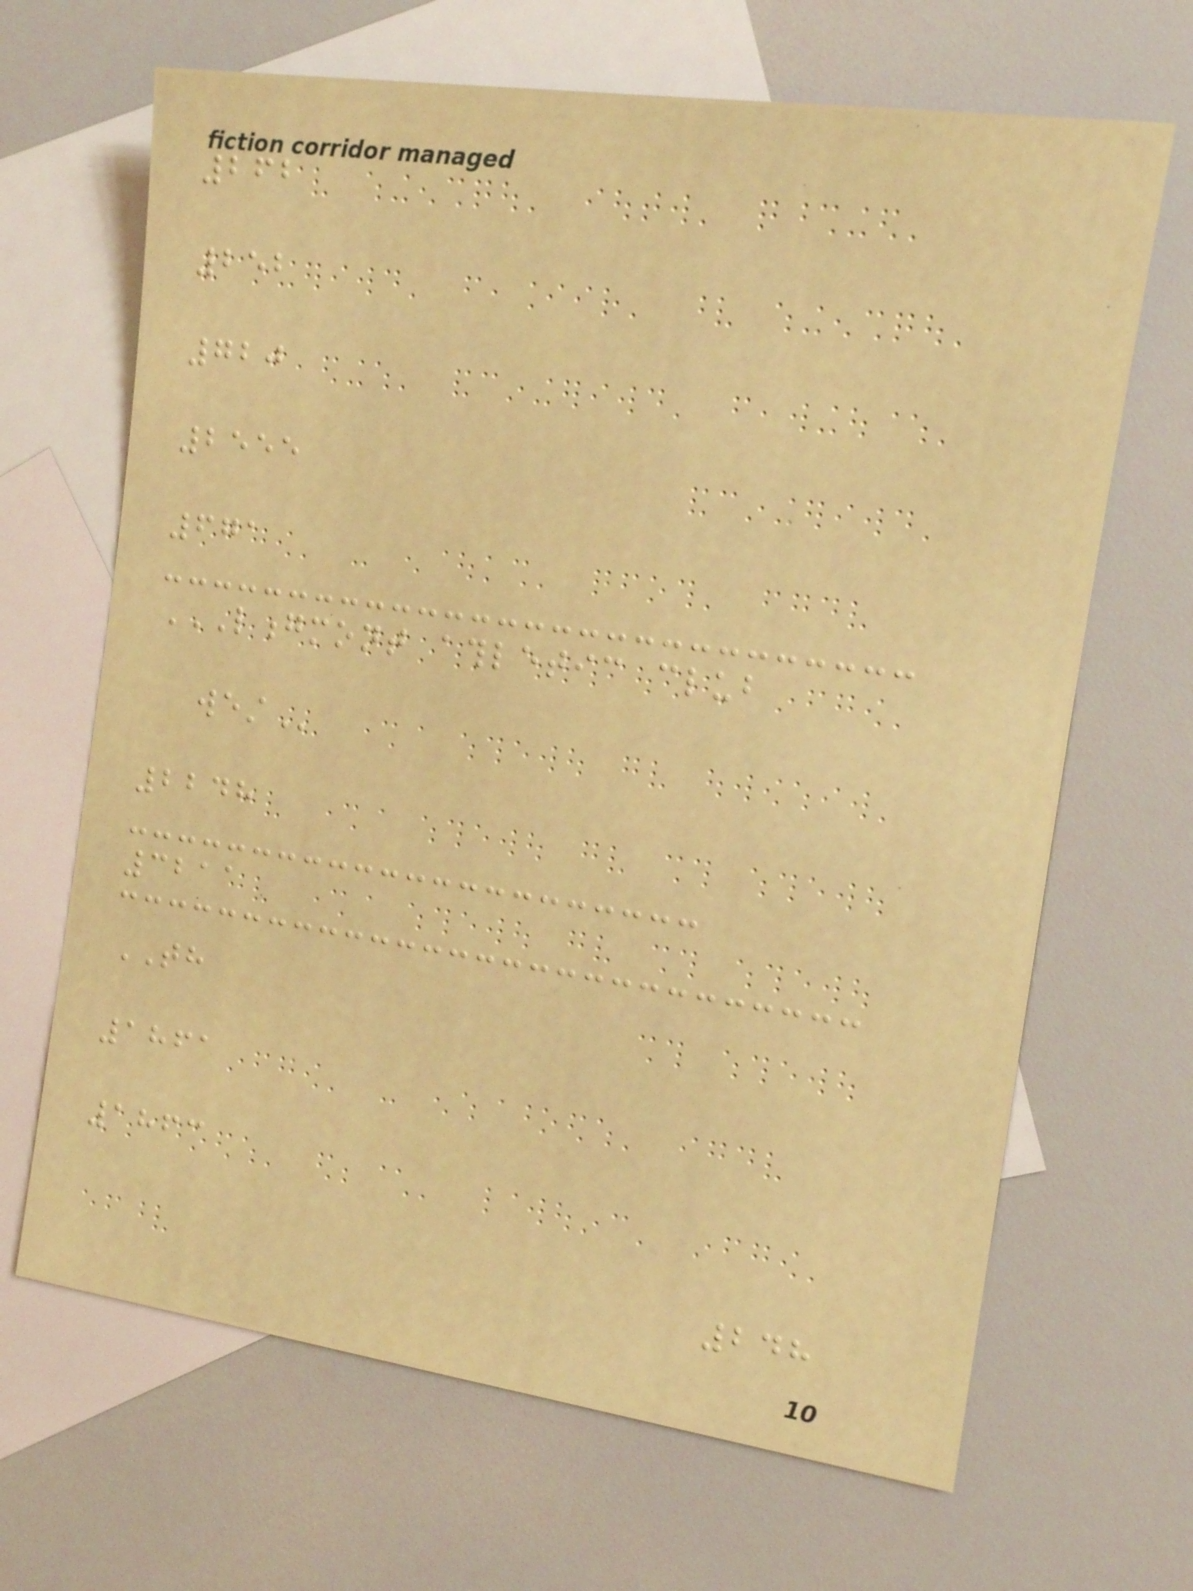262
252
720
2555
671
LONGMONT ATHLETIC CLUB
WEST
2248
3211
TH
1861
1863
248
